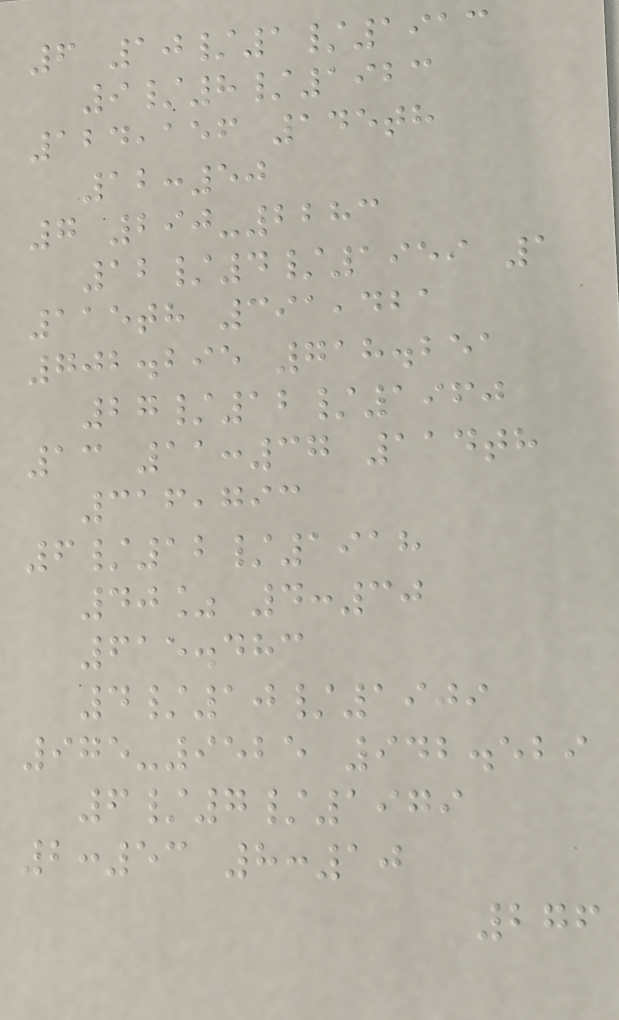6 10/1/1913
9/8/1923
124,156 145th
12:50
7 290-2283
12/4/1959 1
115th 391,421
702.295 718.251
27/12/1960
13 11:37 114th
316,793
6/12/1918
40% 4:30
615.483
4/10/1909
975-9525 942.529
6/7/1979
2:53 8:10
276
